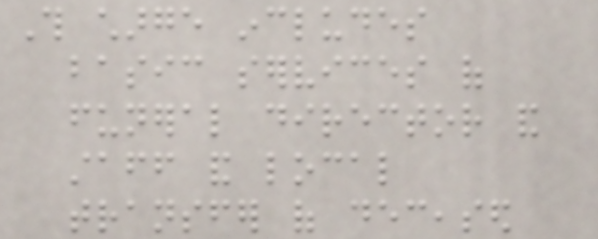This charge includes
basic services of
funeral director and
staff and local
transfer of deceased
